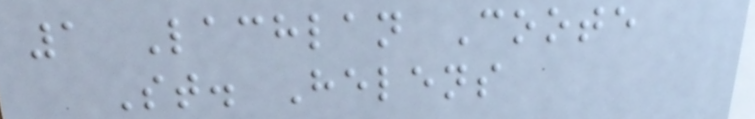1 Lachlan Coote
St. Helens
